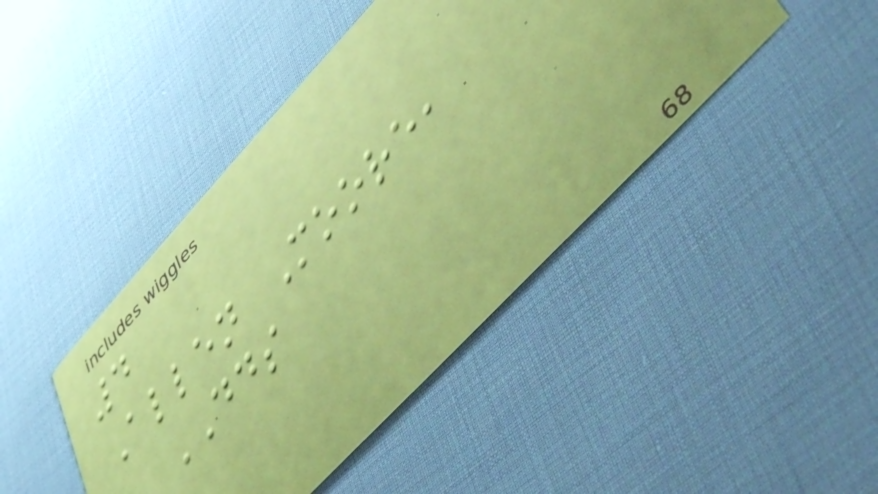4
Allen Moore,
DDS
